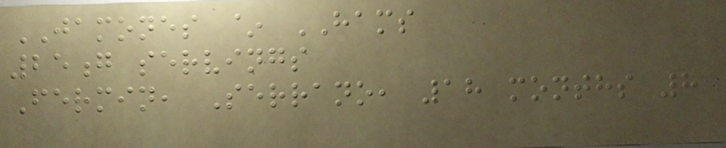JAMONES ~ HAMS
25g servings
Fermin, Serrano, 18 months 8
